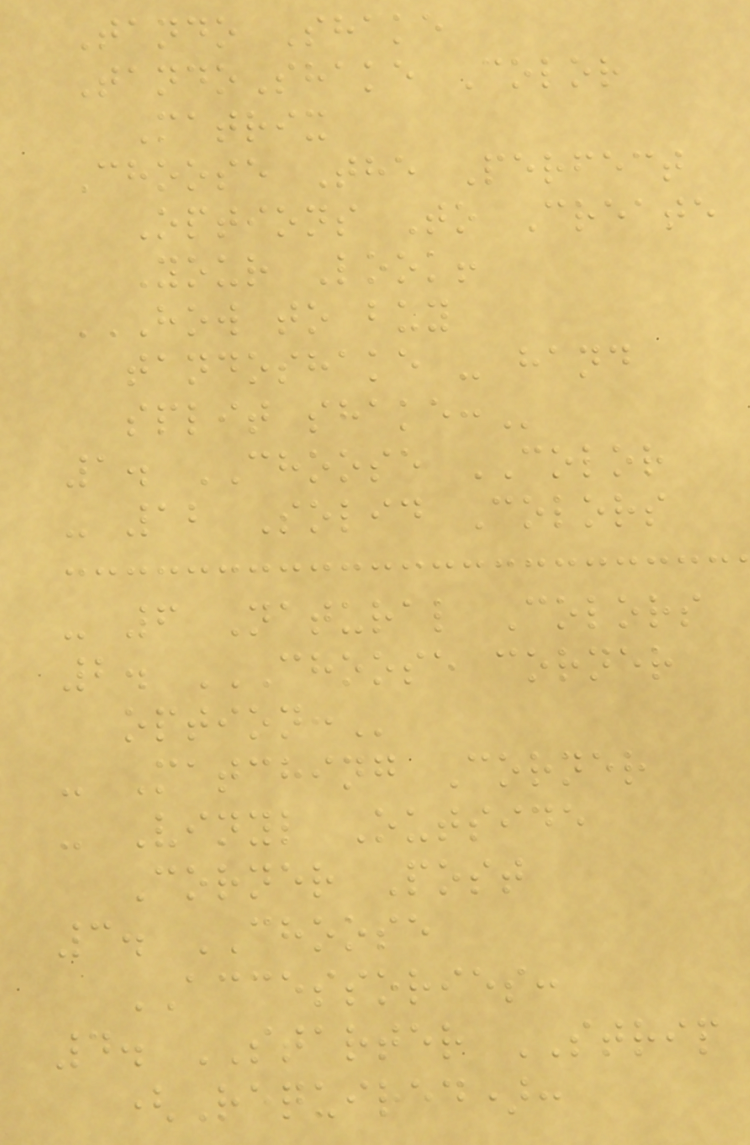Tando Shake
TandoShake Color
Matrix
Choose The Perfect
Options To Create
Your Look!
HOW TO BUY
TANDOSHAKE - HAND
SPLIT SHAKE:
1. CHOOSE COLOR
- 12 Solid Colors
- 6 Natural Colors
2. CHOOSE CORNER
OPTION:
- Matching Corner
- Vinyl Outside
Corner Post
3. CHOOSE
ACCESSORIES:
4. STARTER STRIP
(Required):
